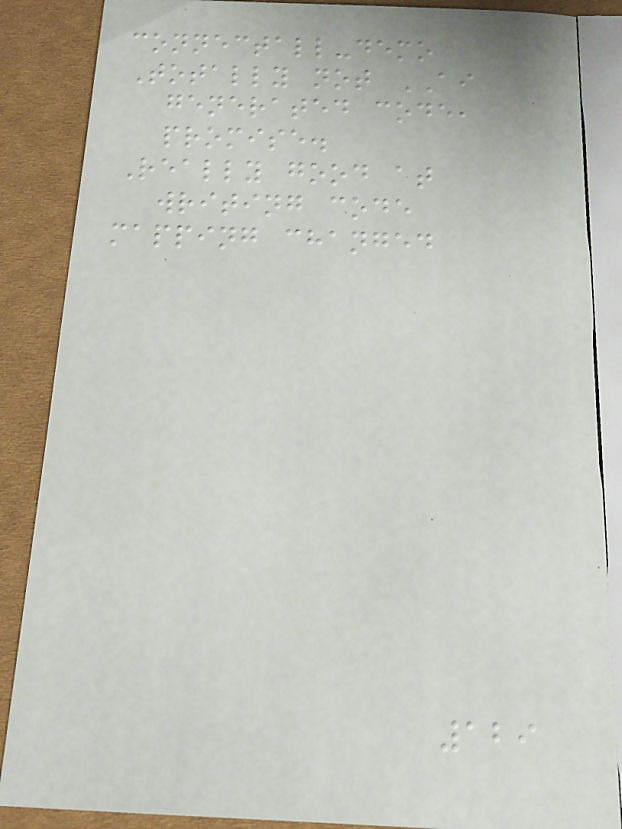connectall-demo
Totally not AI
generated code,
promise.
Really good at
writing code
mapping changed
129
